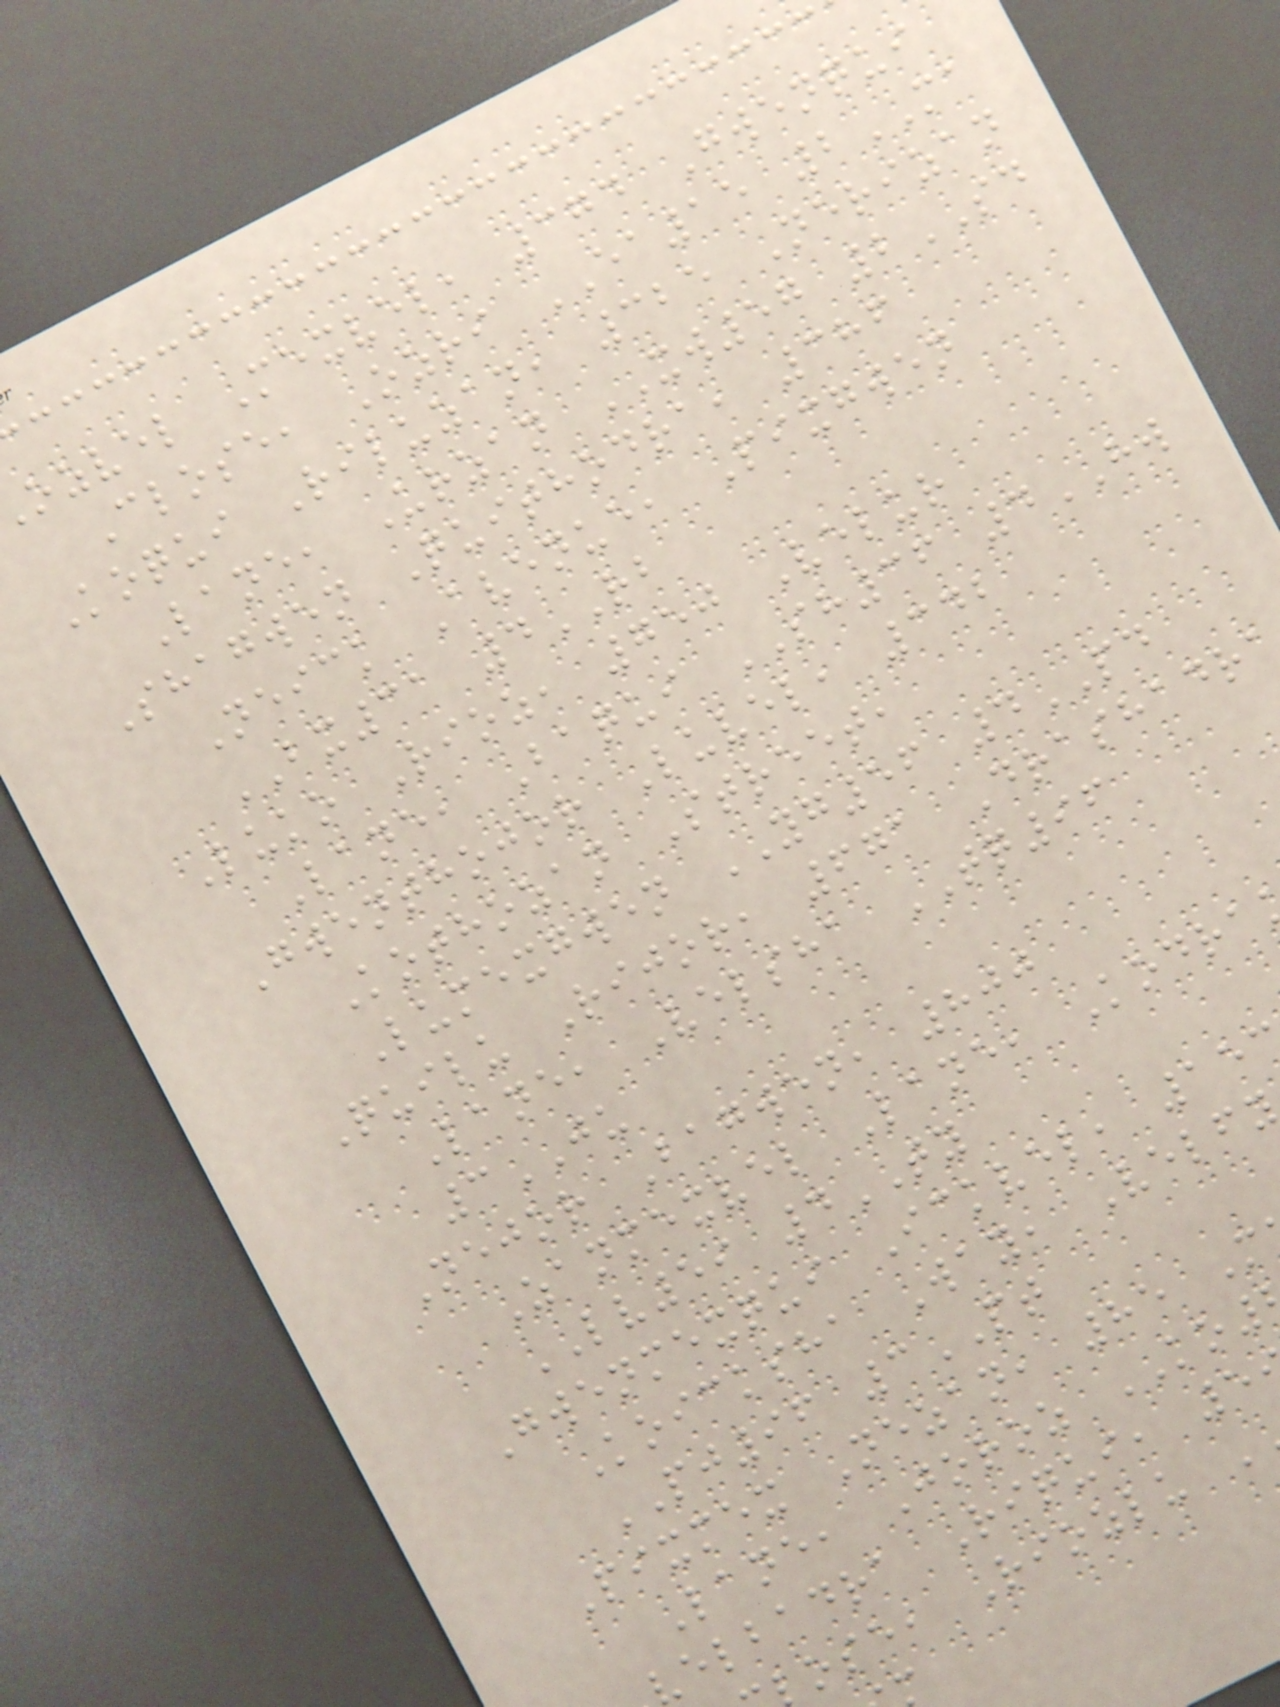ozvel Mexvel, 374 Gwenqui
Close, Ozri EA15 2MA
Koqui Riluzan, 325 Nerizan
Lane, Urzan XW57 2SD
Shagwen Quithodra, 386
Neick Avenue, Pixgwen
BX31 4RB
Luko Rioz, 750 Velur
Lane, Baqui SH36 4HW
Gwenthojor Luvel, 342
Kothozan Street,
Lumexgwen YG56 4PD
Quilu Rijor, 671 Drashadr
Lane, Velsha TQ96
3JU
Nejor Bagwen, 800
Zanmexvel Lane, Kodra
LV59 4TY
Gwenmexqui Ickvel, 15
Koicksha Way, Velfy
PJ96 3PT
Pixmex Nezan, 85 M
Lane, Joroz KO
velbadra Riqui, 5
ose, Riozlu
